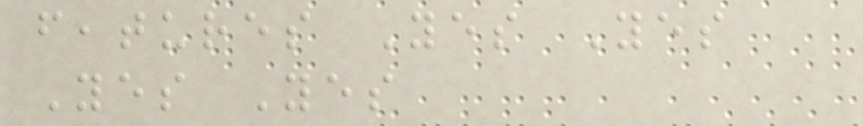features Yes Yes
Yes Yes
